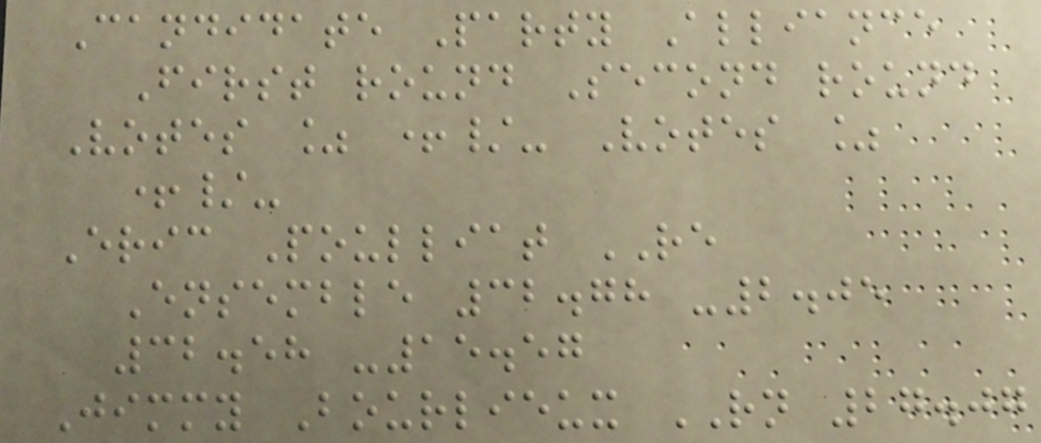Candidate Party Alliance
First round Second round
Votes % +/- Votes %
+/-
Eric Poulliat RE
Ensemble 32.78 -2.05
32.58 -15.57
Jimmy Bourlieux RN 27.07
